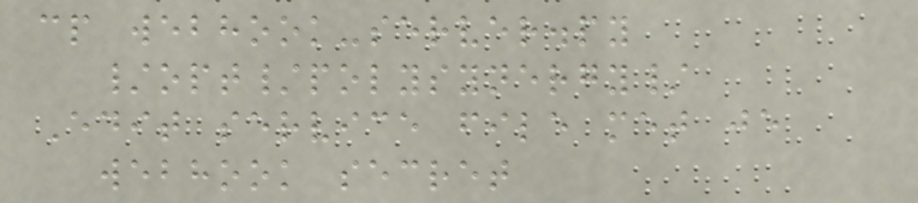cp webhook-server.py
/opt/polysynergy/
Edit service file met je
webhook secret
